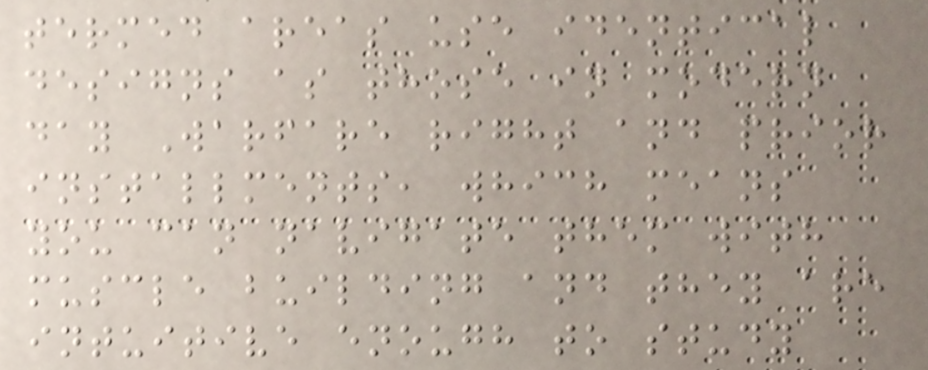termed areas use identical
designs as those in modern
day Warfare right and prior
installments, which means
you can navigate them with
muscle building and they are
intuitive enough to study
